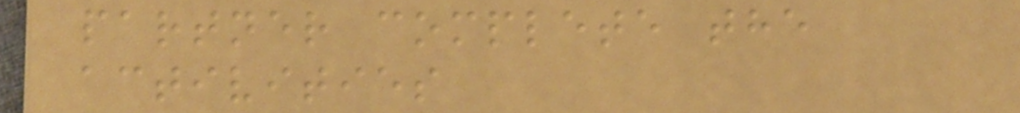partner complete the
activities
